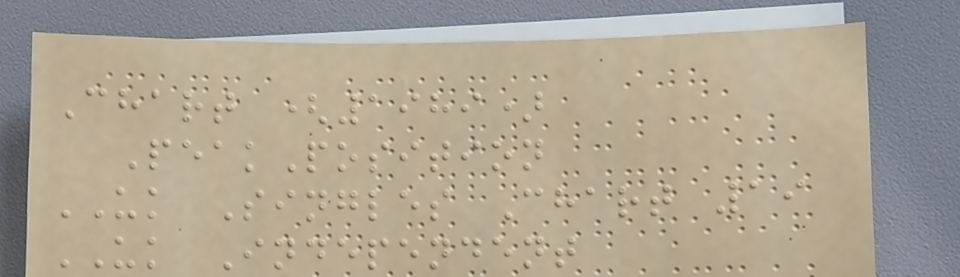Chart (1989)
PeakPosition
UK Singles Chart 19
UK Independent
